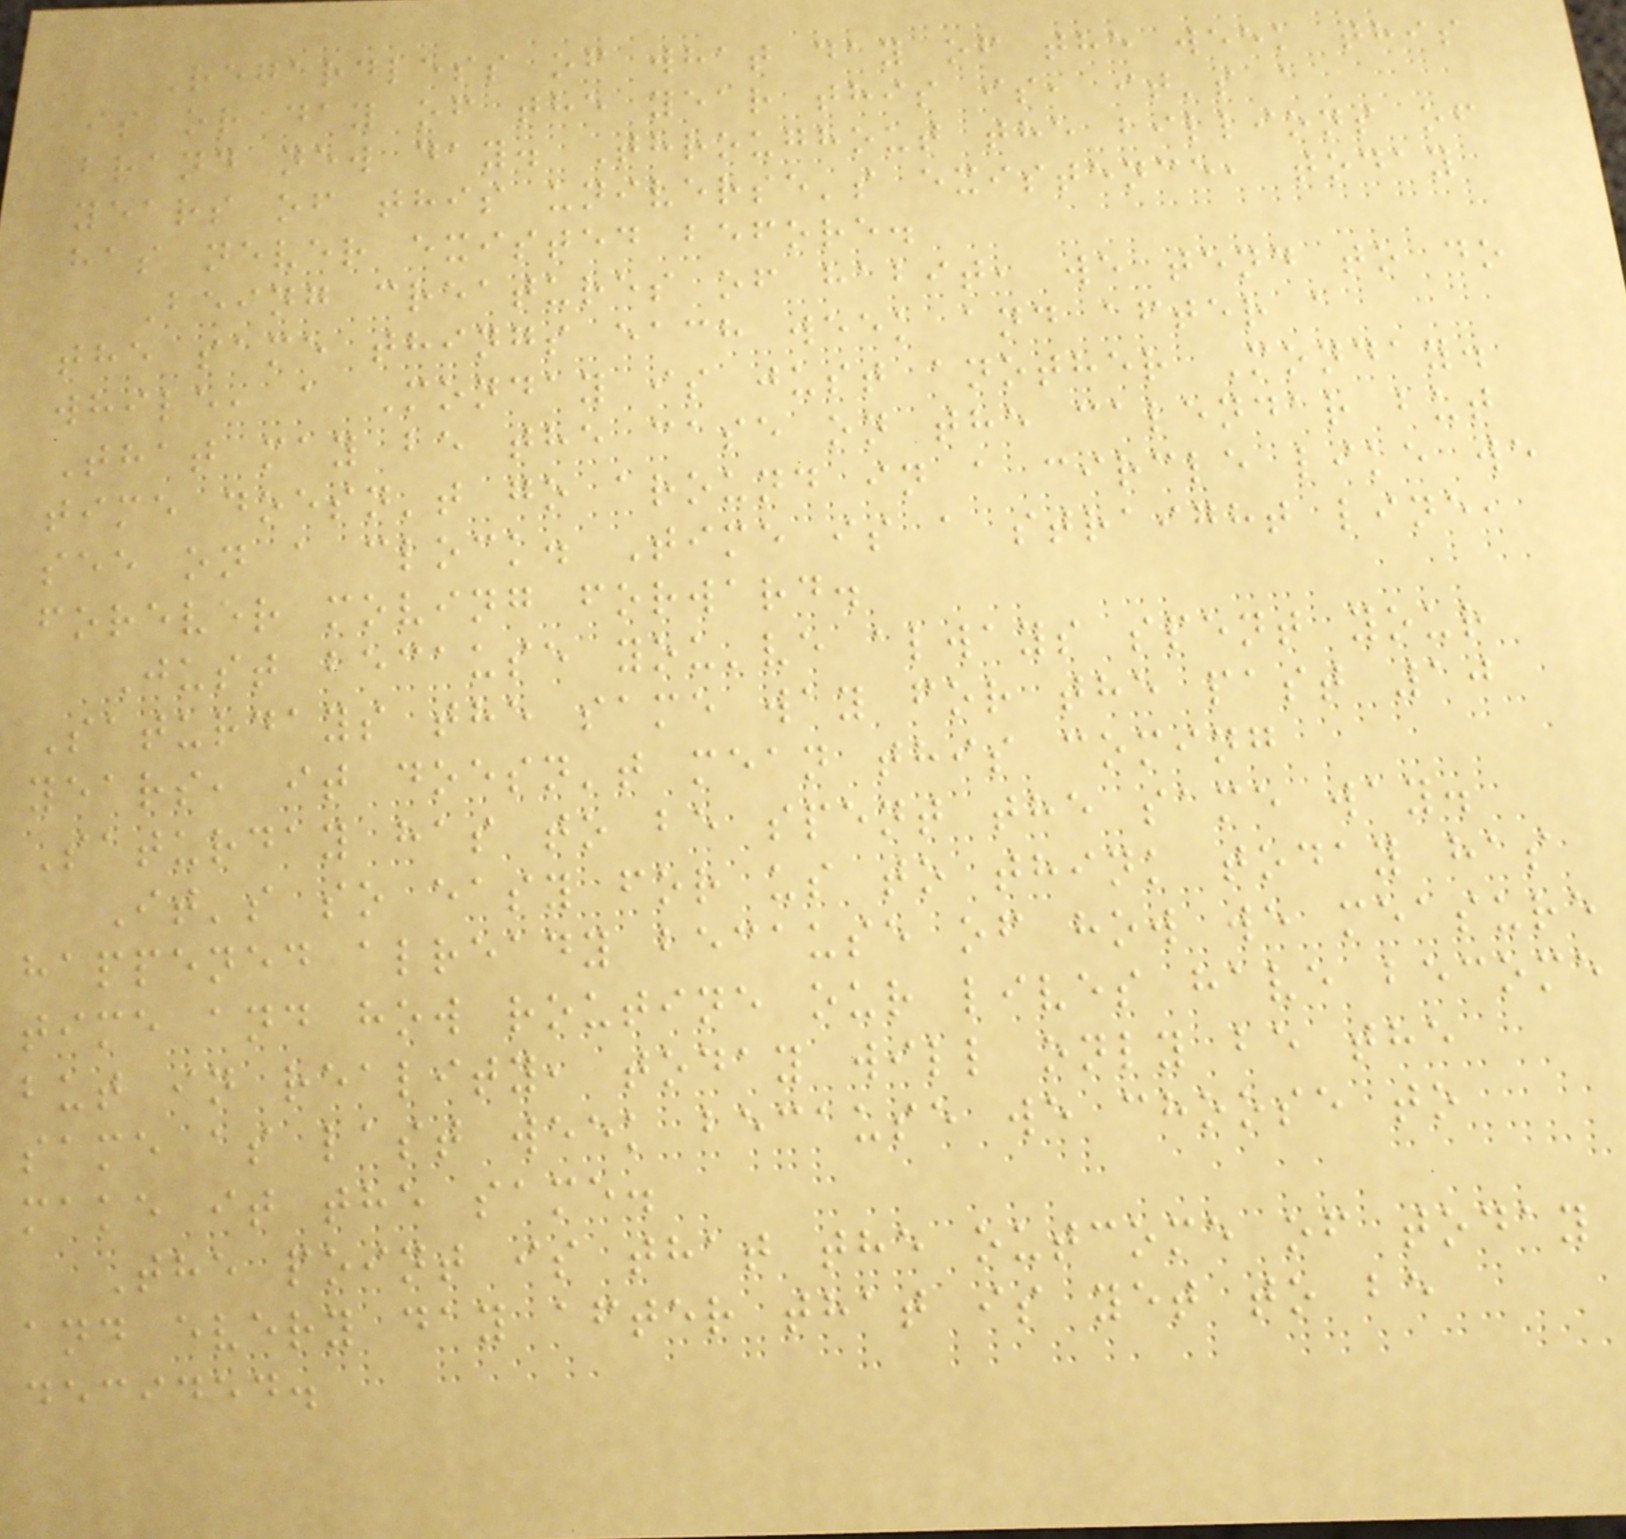Regardless of what day of the week this
is or day of the year this is, it's a
brand new day. Throughout the billions of
years of this universe's existence, today
has never existed before.
Being creatures of habit, we tend to do
the same things each week and after a
while, a Monday is just another Monday.
That may be the case on the calendar but
time doesn't go around in a circle like we
see on a clock. Time is a straight line,
forever moving forward.
Just because you've always spent your
Saturdays the same way for the past 10
years, it doesn't mean this coming
Saturday has to be spent the same way.
It's so easy for us to think today has
happened already because of how we measure
time and how routine our lives have become
but in reality, today will only be the
same as last week because we choose to
make it the same.
The point is that the outcome of today
and every day after that is yet to be
decided.
